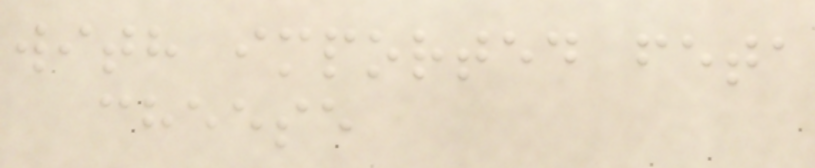with imported feta
cheese
